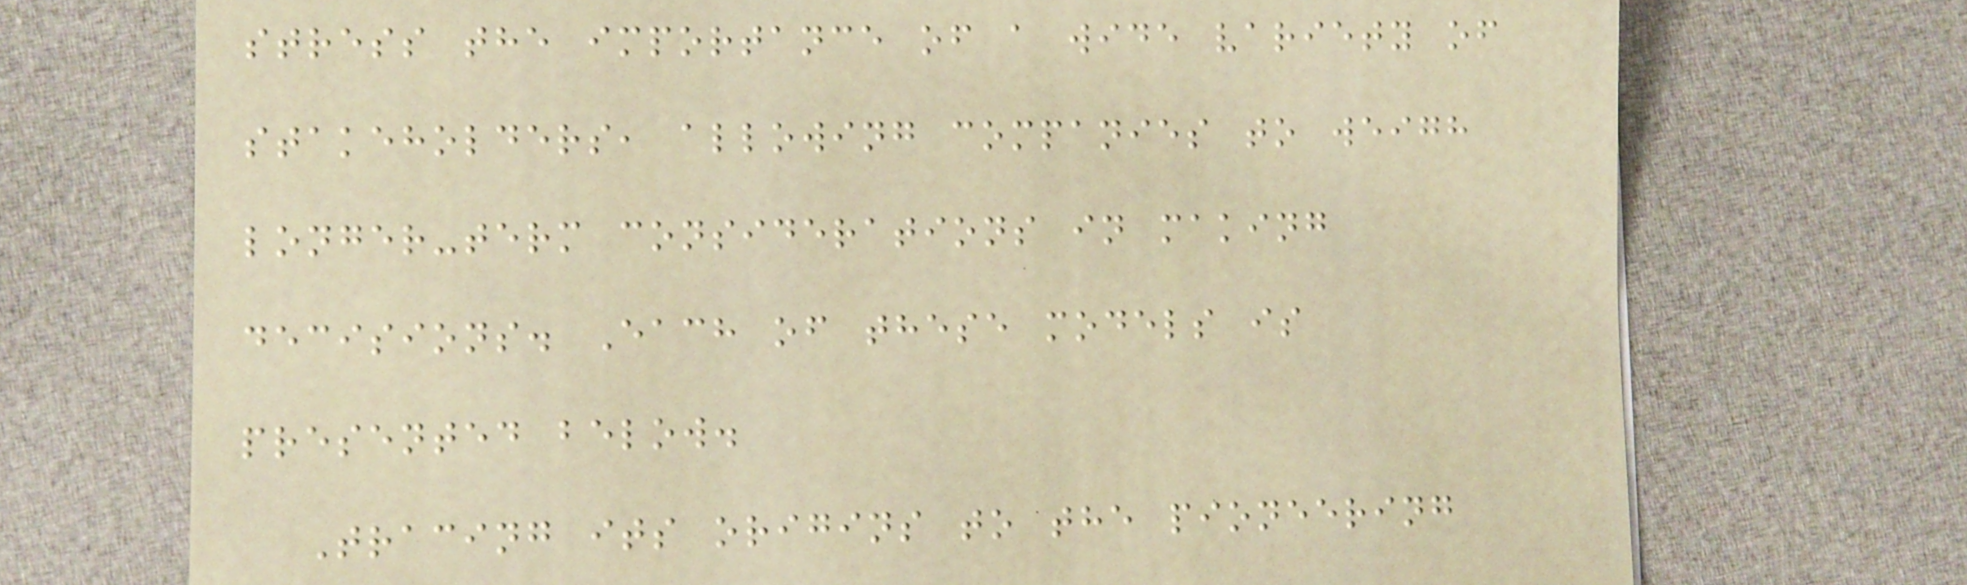stress the importance of a wide variety of
stakeholders, allowing companies to weigh
longer-term considerations in making
decisions. Each of these models is
presented below.
Tracing its origins to the pioneering
